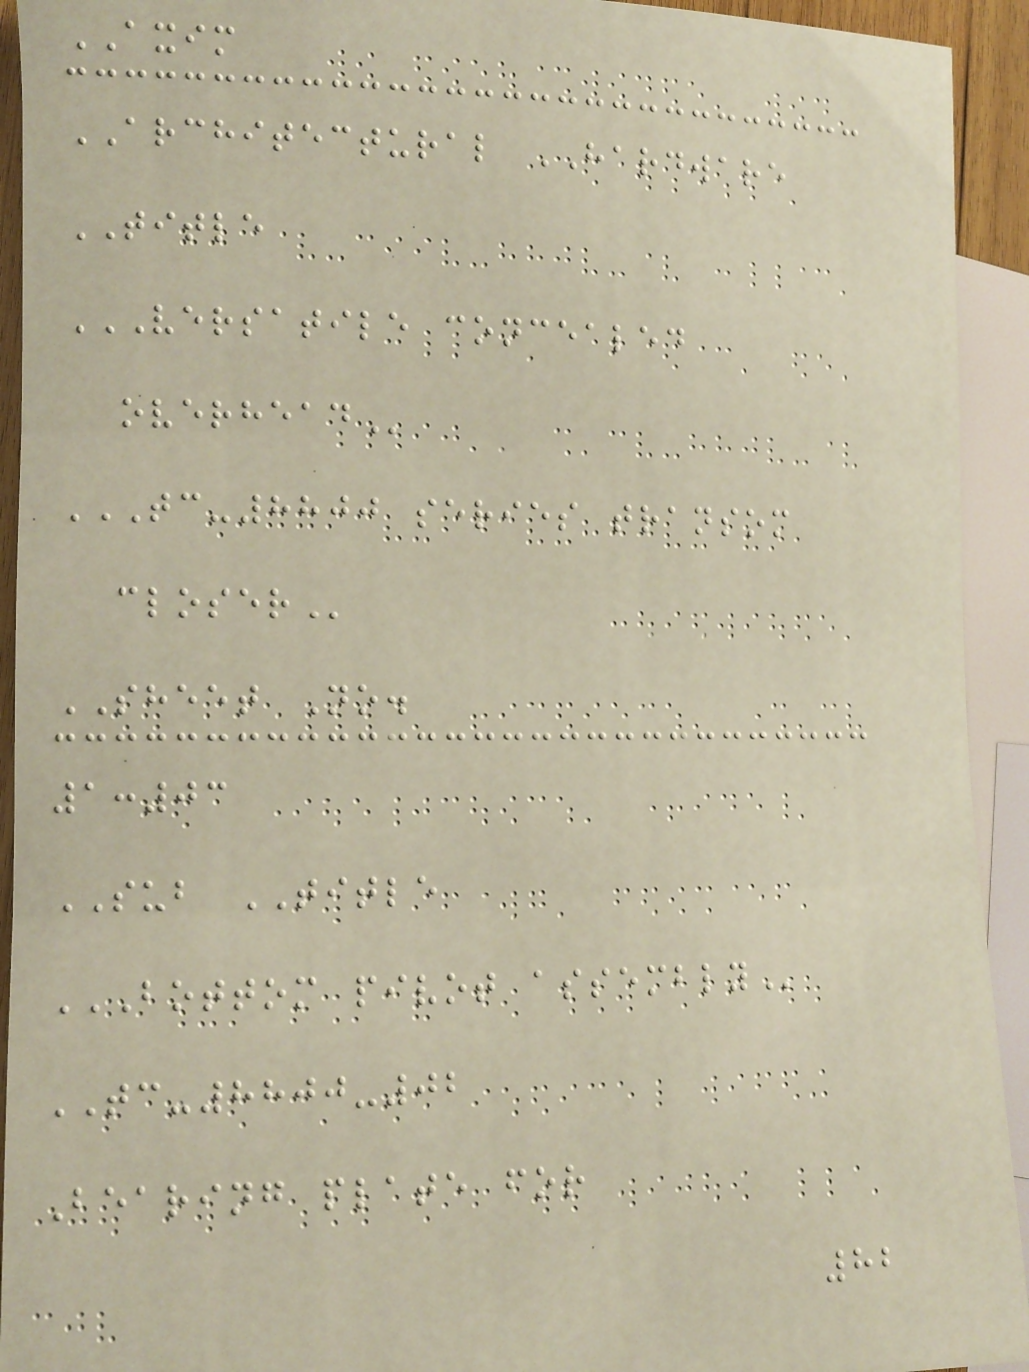AXIM
ARCHITECTURAL HARDWARE
TITLE
VERSATILE CONCEALED
OVERHEAD
TC-8800 SERIES TRANSOM
CLOSER
SHEET No.
1:03
SUB TITLE
BOTTOM PIVOT ASSEMBLY
TC-8800-02
Bearing plate for
82
